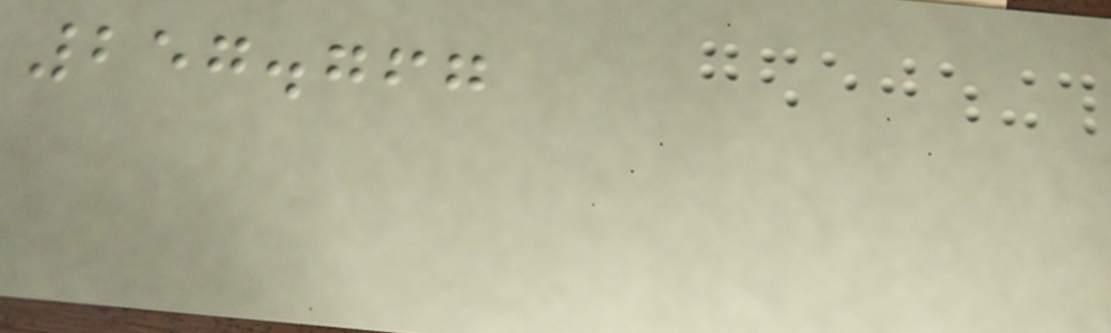257.767
